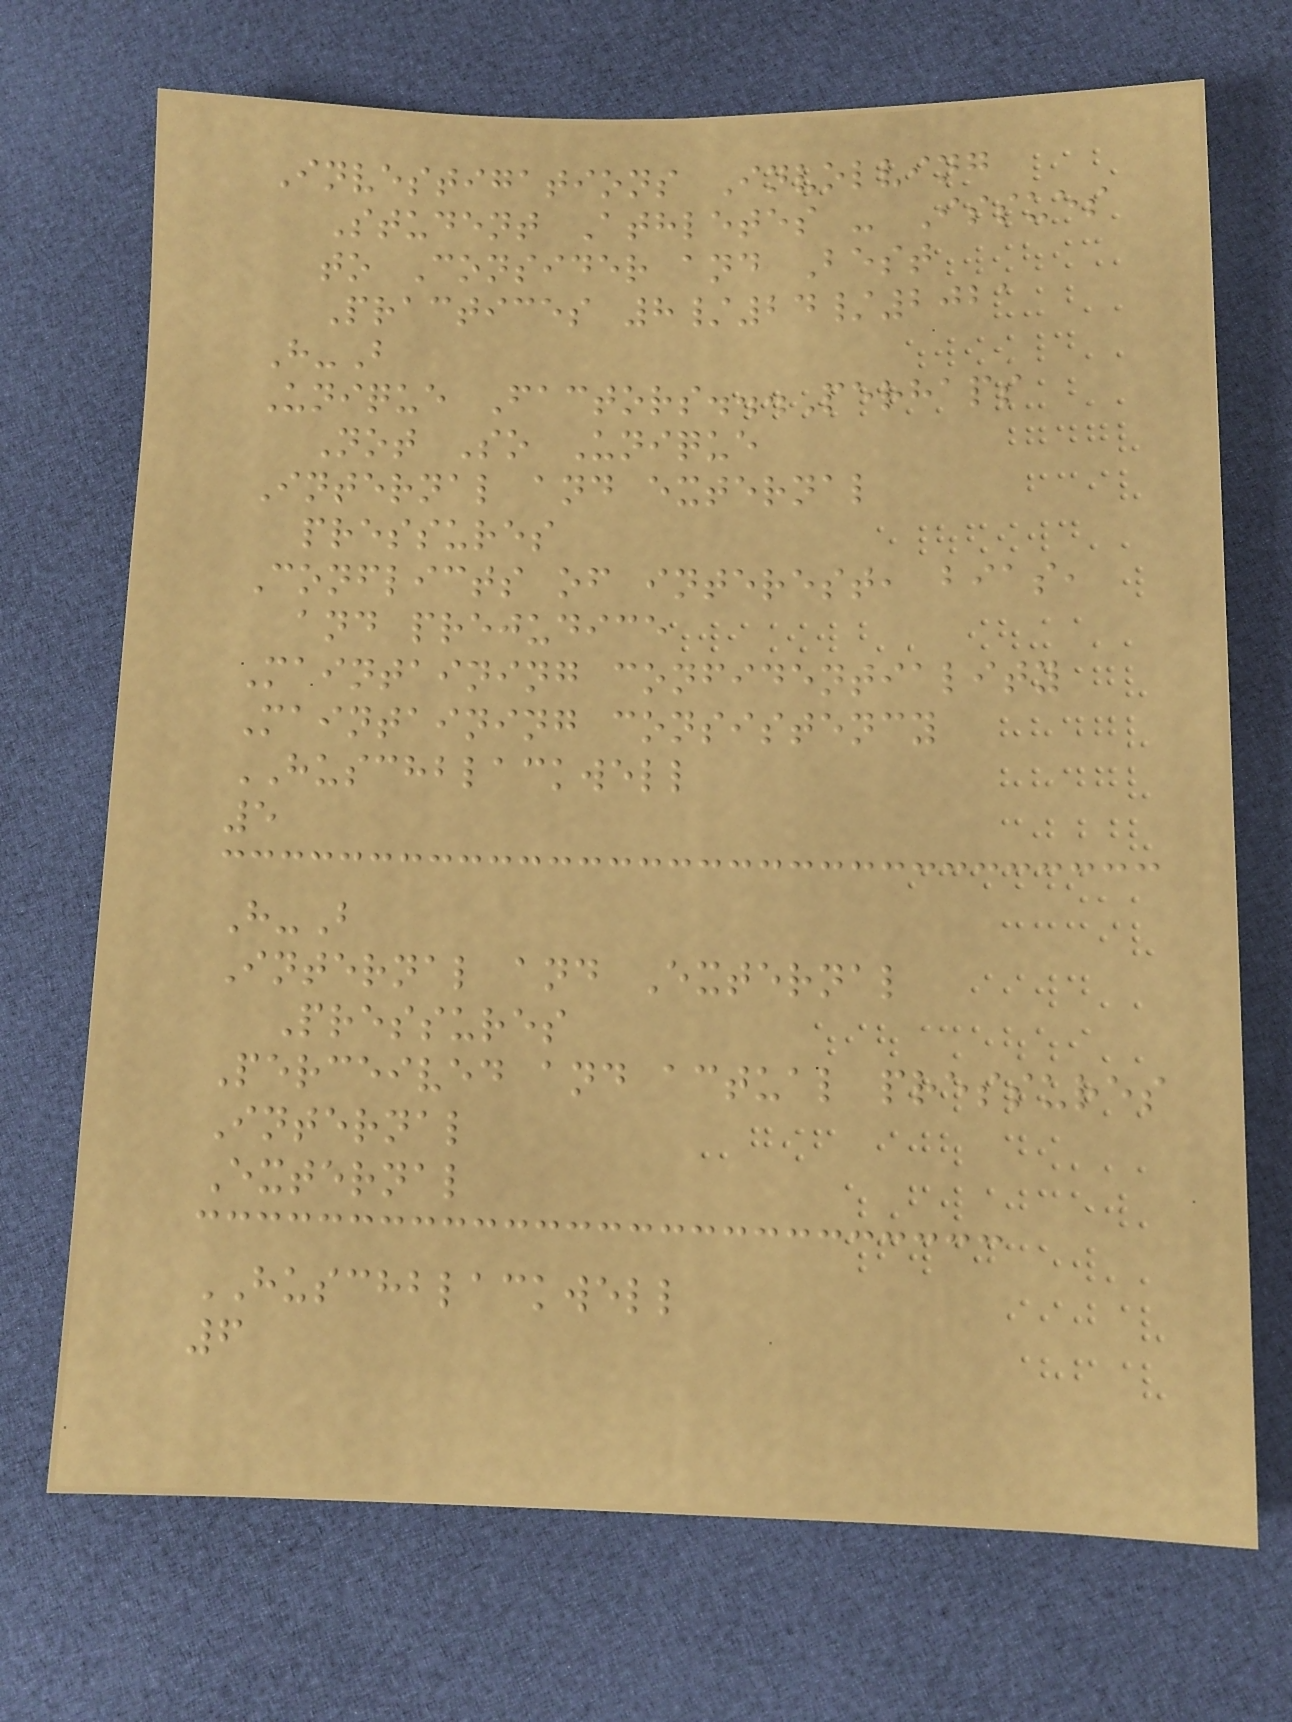Investigations Involving
Student Athletes - Issues
to Consider and Best
Practices 8/24/2021
H-B
Unique Factors...Perhaps
Not So Unique
Internal and external
pressures
Conflicts of interest, bias,
and prejudice
Maintaining confidentiality
Maintaining consistency
HUSCHBLACKWELL
5
H-B
Internal and External
Pressures
Perceived and actual pressures
Internal
External
HUSCHBLACKWELL
6
